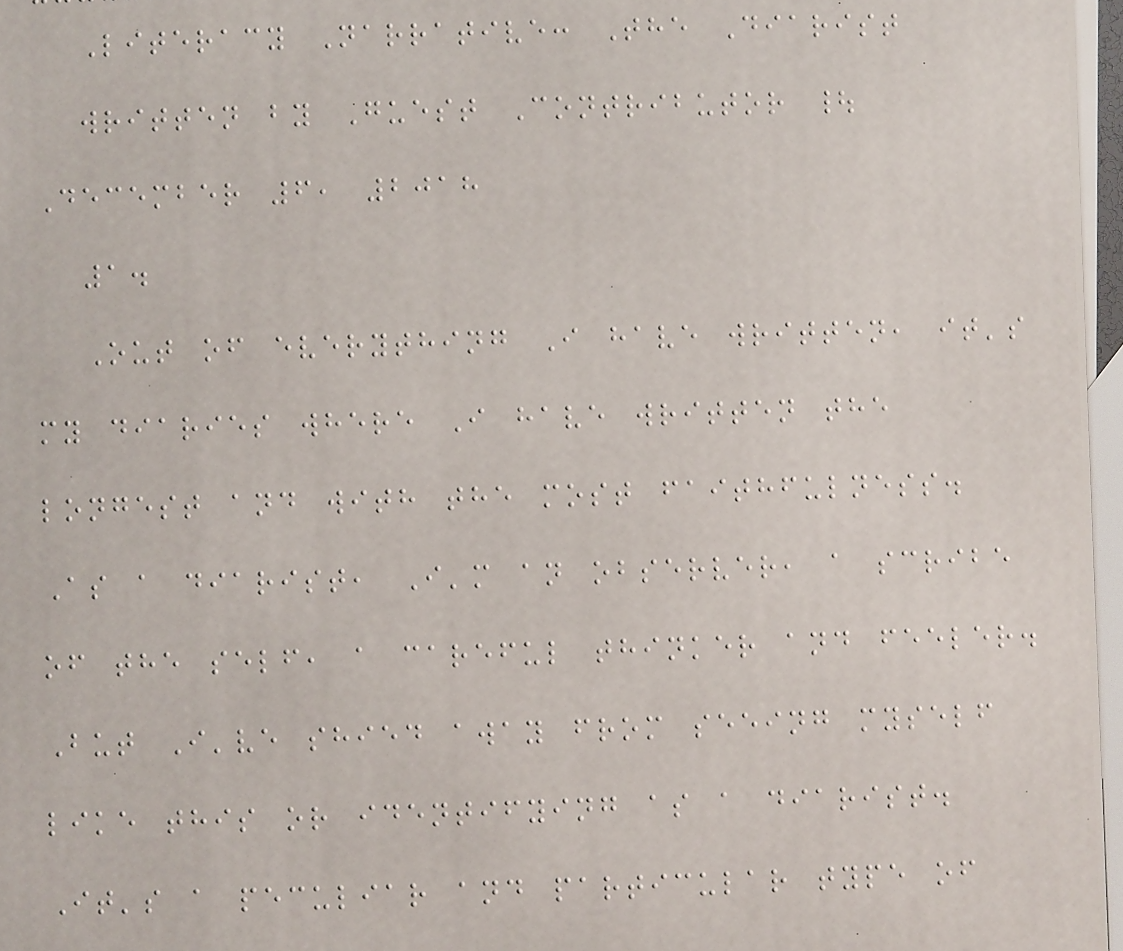Literacy Narrative: The Diarist
written by Guest Contributor |
December 6, 2018
1.
Out of everything I have written, it's
my diaries where I have written the
longest and with the most faithfulness.
As a diarist, I'm an observer, a scribe
of the self, a careful thinker and feeler.
But I've shied away from seeing myself
like this or identifying as a diarist.
It's a peculiar and particular type of
